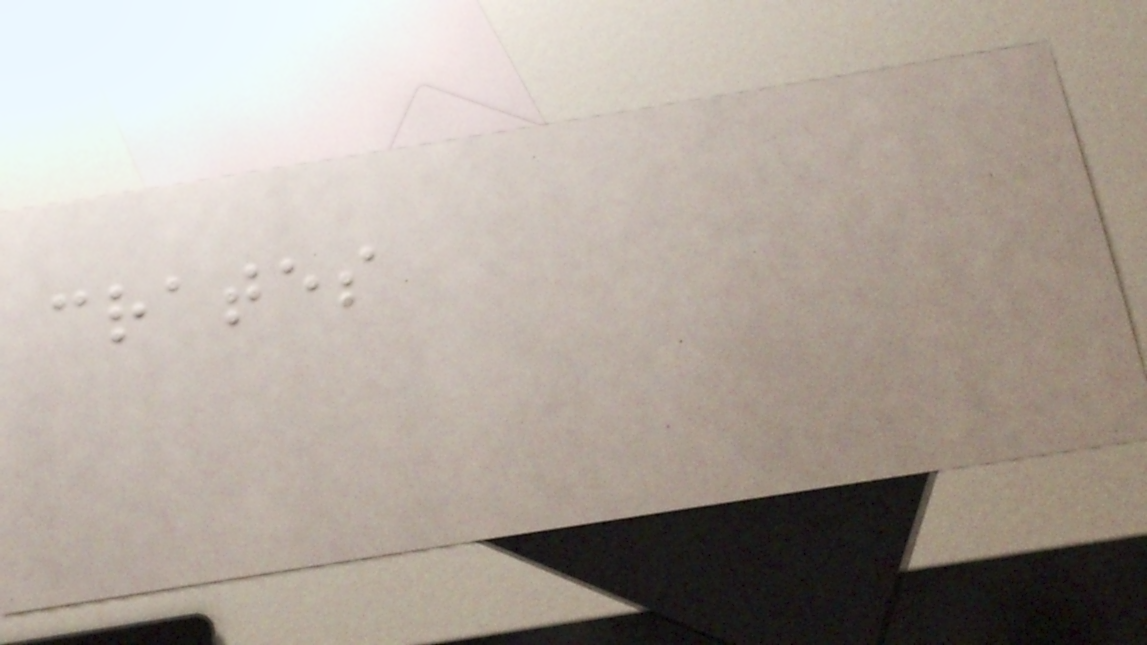crates
